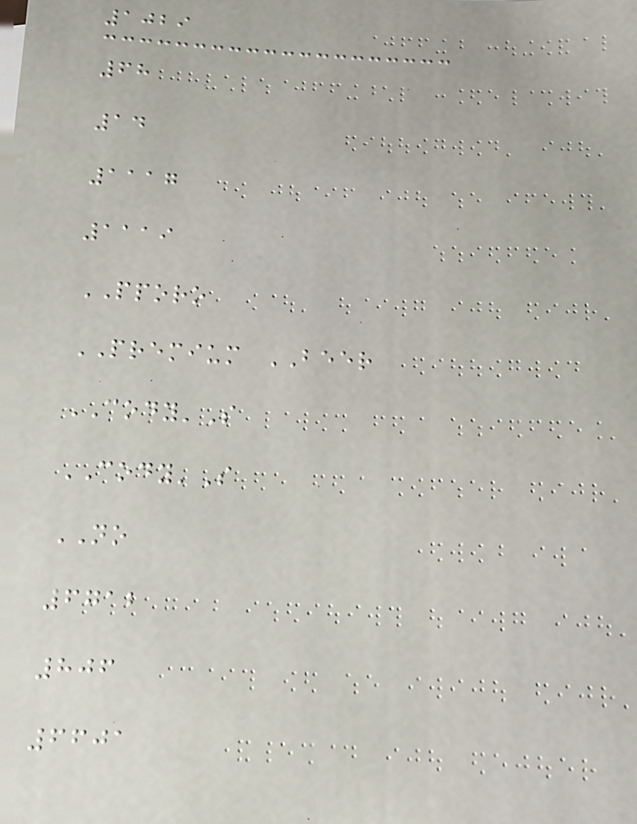1029
68
14
1117
1119
PPORO
PREMIUM BEER
CODY'S
CODY'S
NO
6712
806
6601
